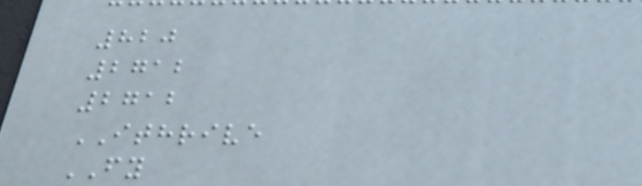820
2712
2712
ITHRIVE
FY
